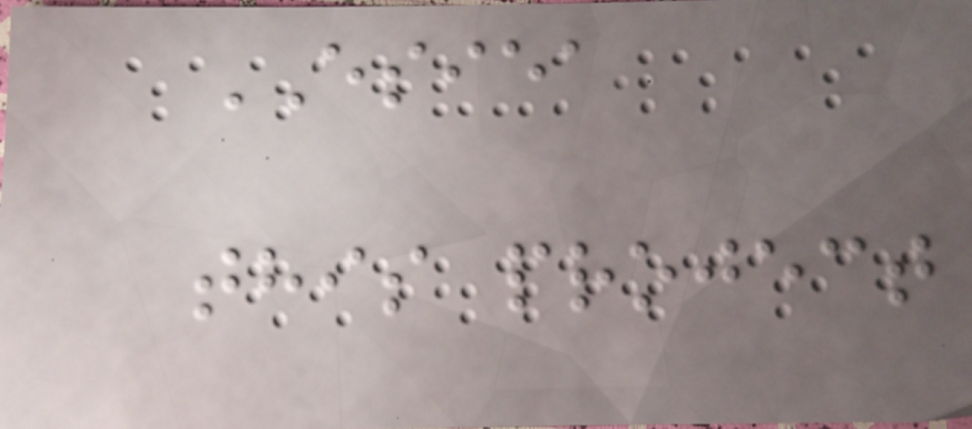ESIEA
this project
